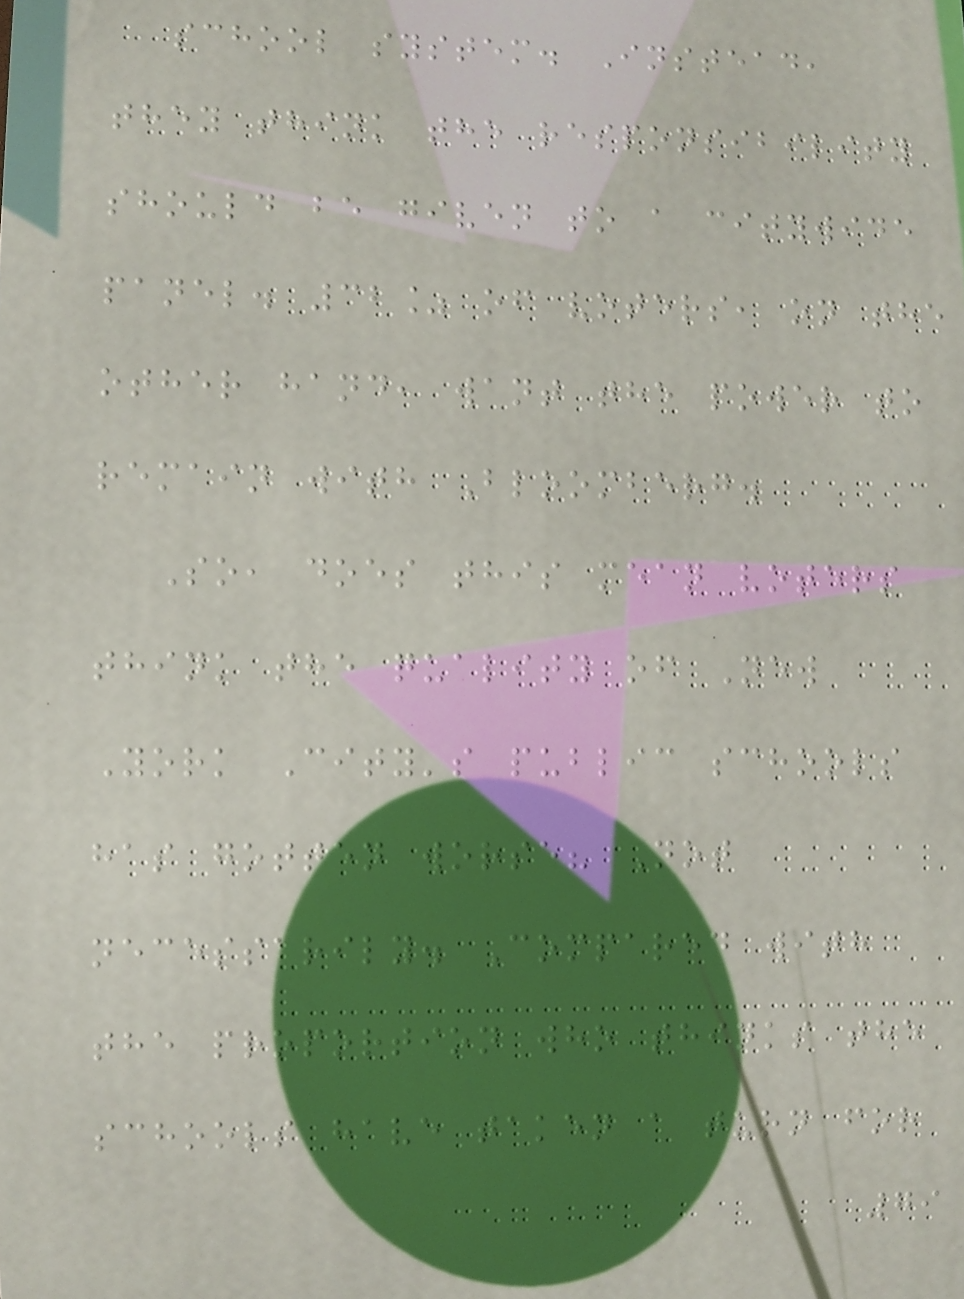school system. Instead,
they think the responsibility
should be given to a citywide
panel. 32% of voters, on the
other hand, want the power to
remain with Bloomberg.
So, does this mean voters
think the quality of New
York City's public schools
has gotten worse? Not
necessarily. Compared with
the proportion who thinks the
schools have taken a turn for
79
